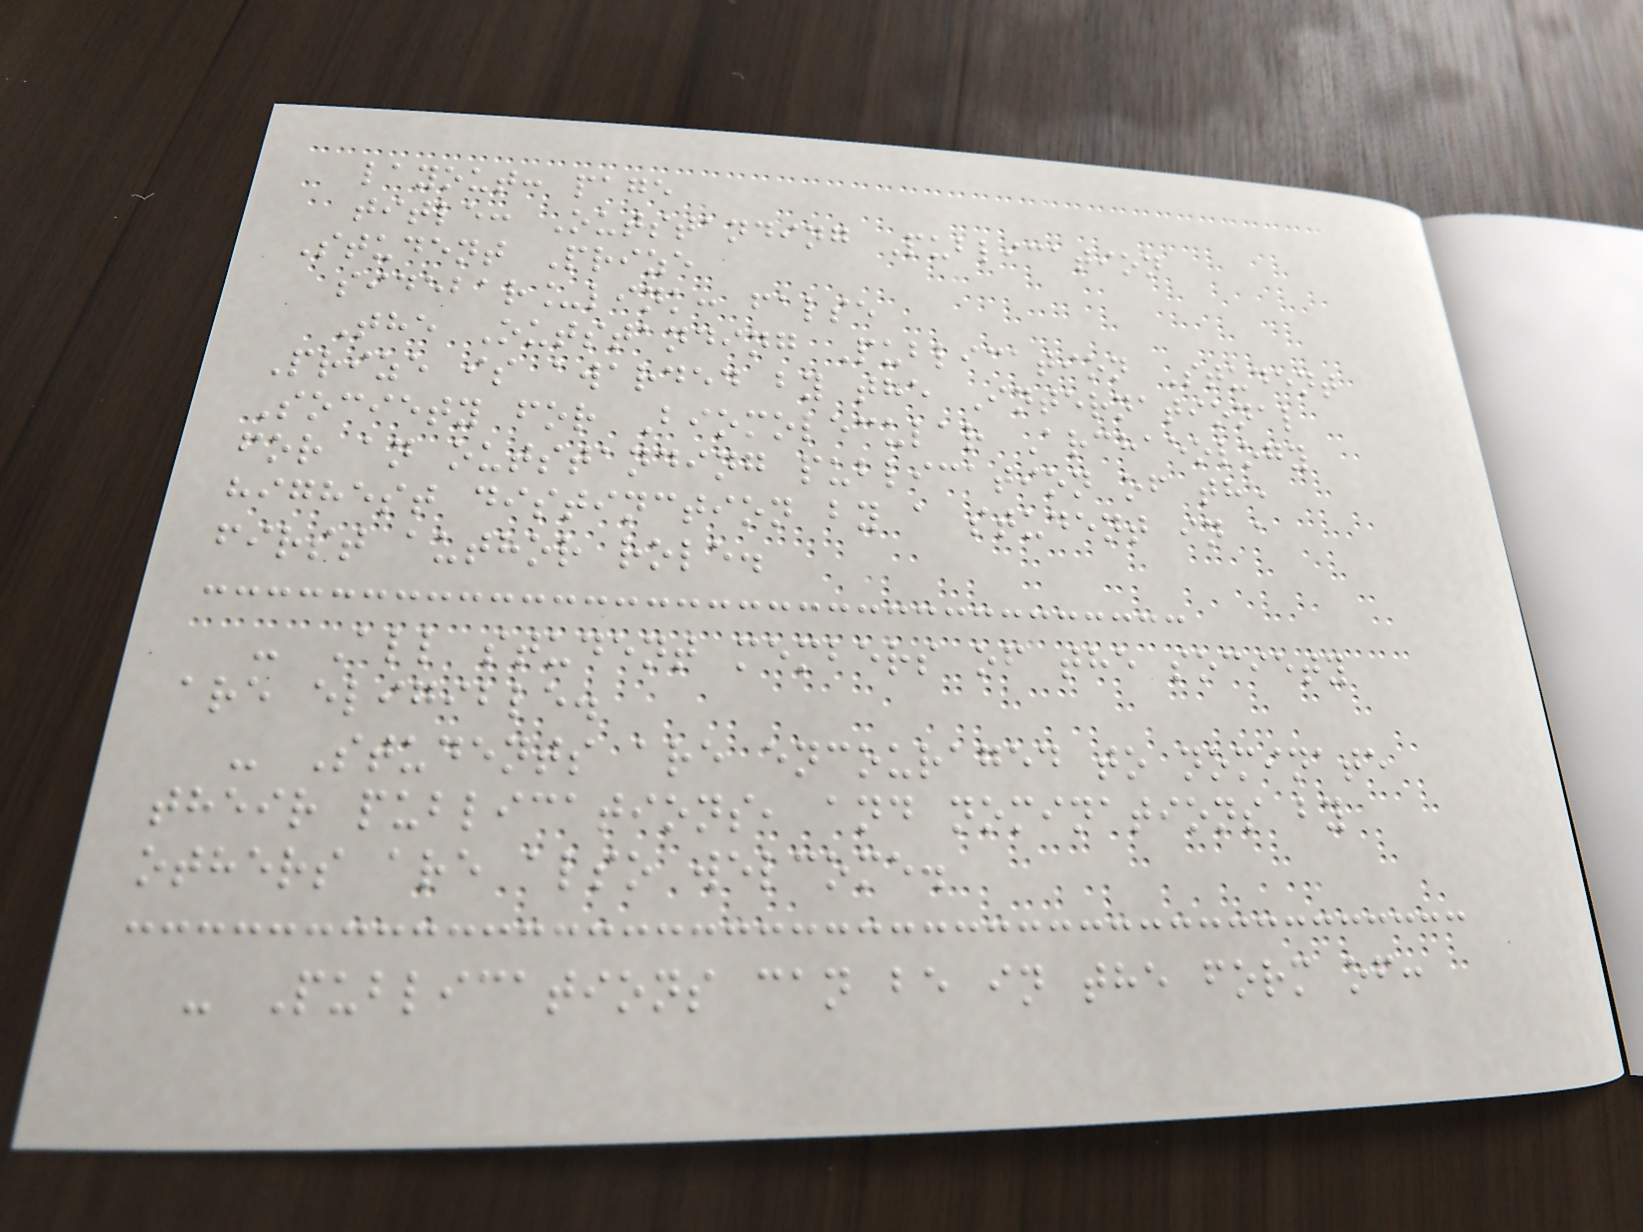layout: page
title: Outstanding Publication
Student Prize
sidebar_link: false
The Outstanding Publication Student
Prize is awarded by the International
Society for Biomolecular Archaeology
for an outstanding publication of the
highest distinction by a student in a
first author role.
- All student members of the society
are eligible.
- Students are encouraged to nominate
their publications, and nominations by
others are also welcome.
- Publications can be in the form of:
